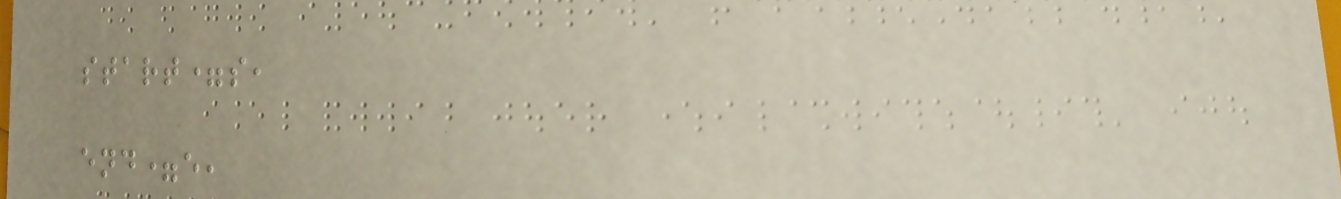start=s,
end=e,
